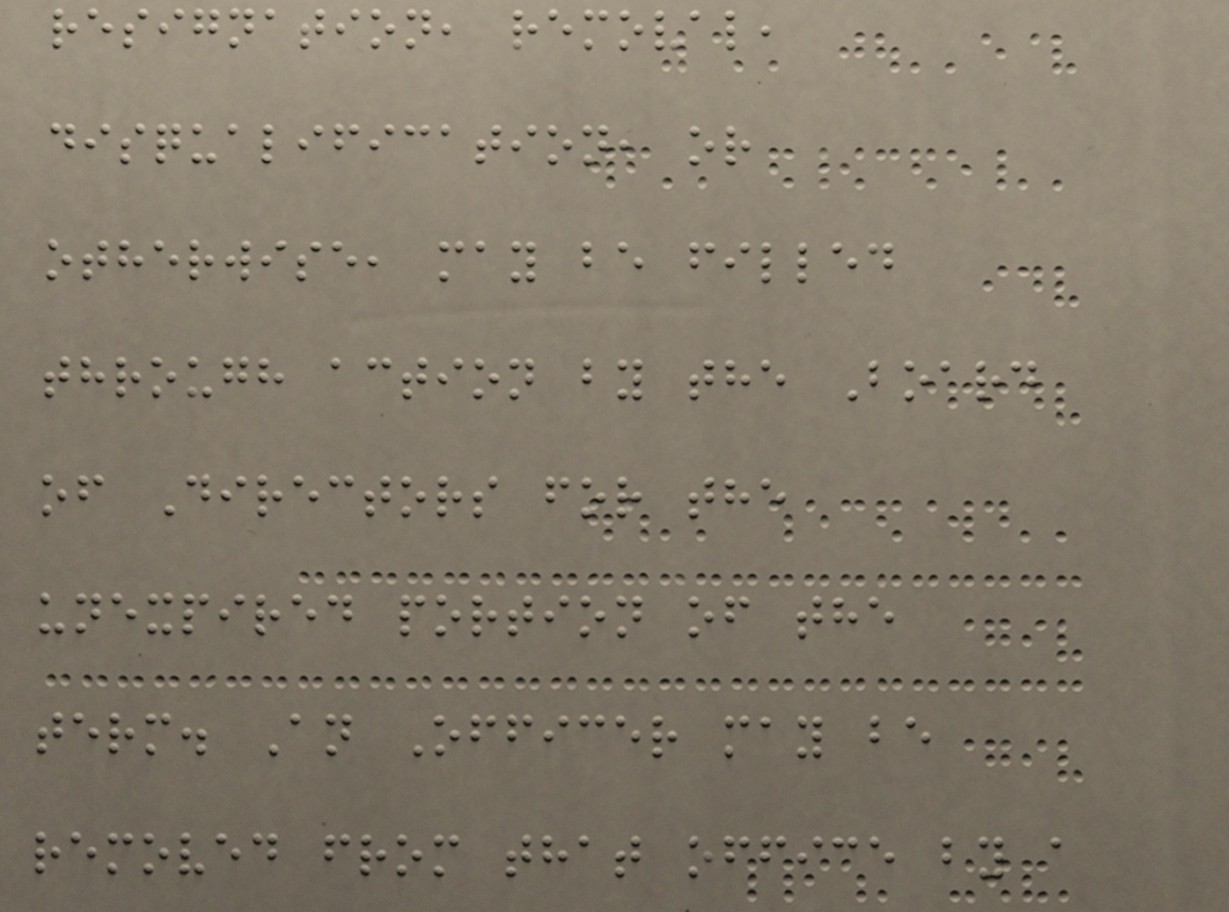resignation, removal,
disqualification, or
otherwise, may be filled
through action by the Board
of Directors for the
unexpired portion of the
term. An Officer may be
removed from that office by a
